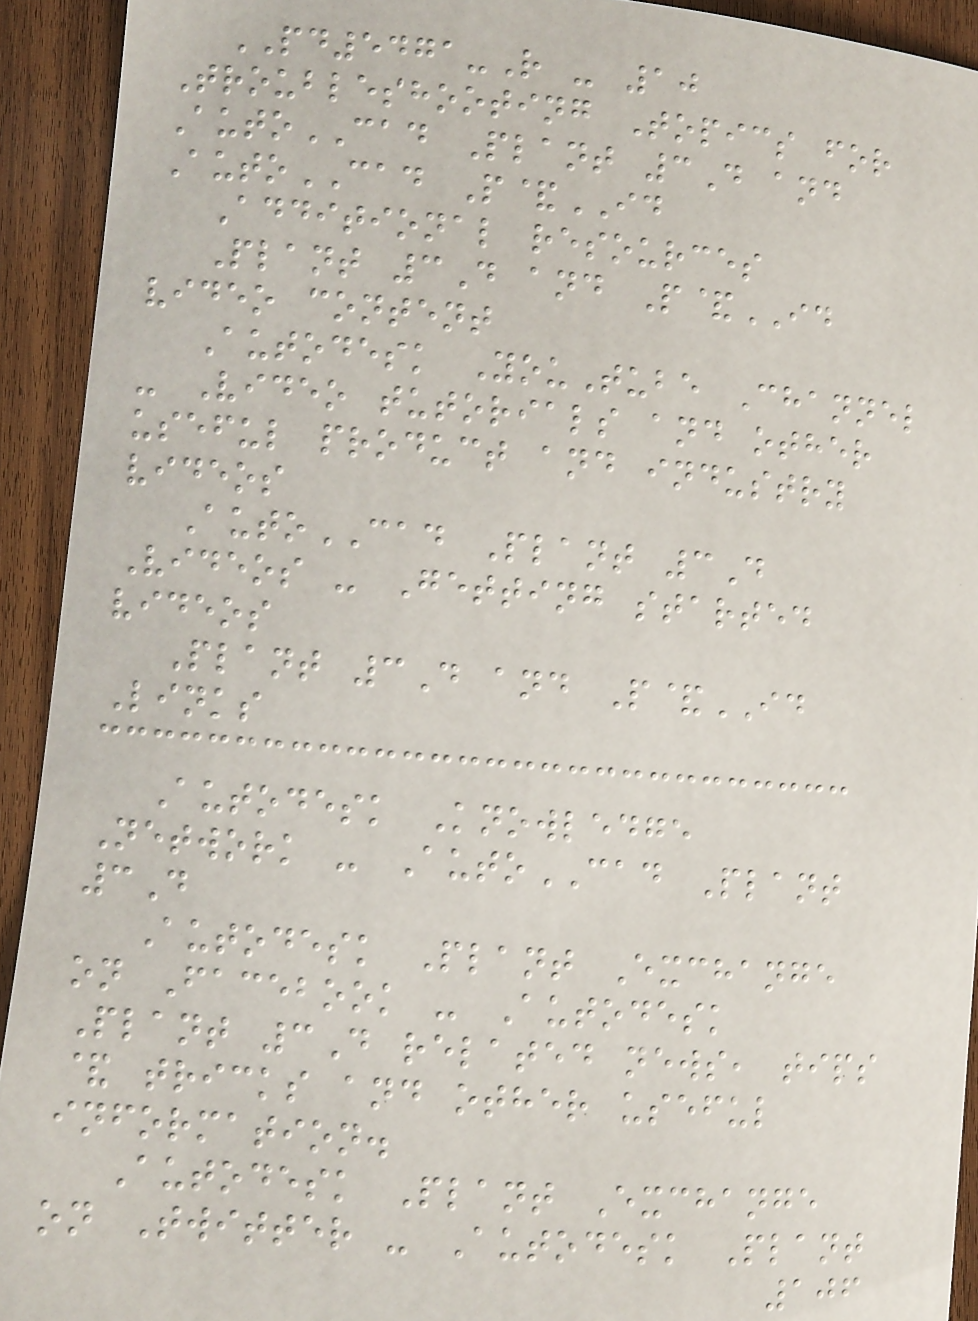PD5471-R - 10
Troubleshooting Topics for
AutoCAD Plant 3D and
AutoCAD P&ID
Additional resources
Plant 3D and P&ID
video content
Autodesk YouTube Channel
- Video tutorials and other
useful product and industry
videos
AutoCAD Plant 3D
Videos - Getting started
videos
Plant 3D and P&ID
Links
Autodesk Knowledge
Network - AutoCAD Plant
3D
Autodesk Plant Exchange
on Facebook - Autodesk
Plant 3D related news, tips
& tricks and other useful
information.
Autodesk Plant Exchange
on Twitter - Autodesk Plant
106
